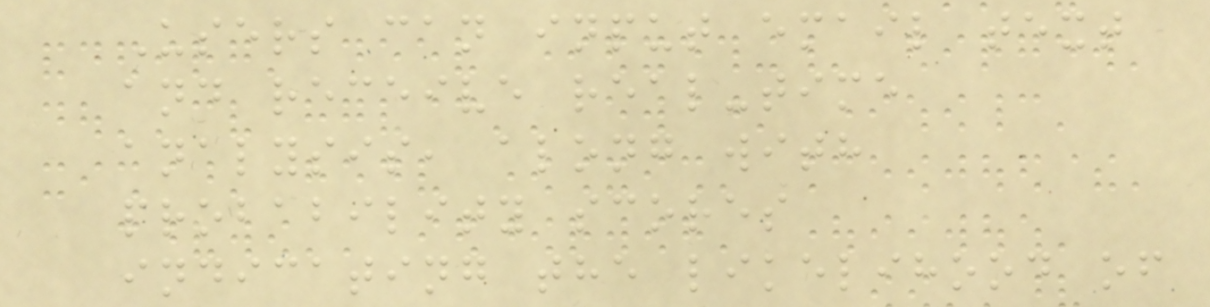Users can input email text
and receive real-time
analysis, along with
probability scores
indicating the likelihood of
